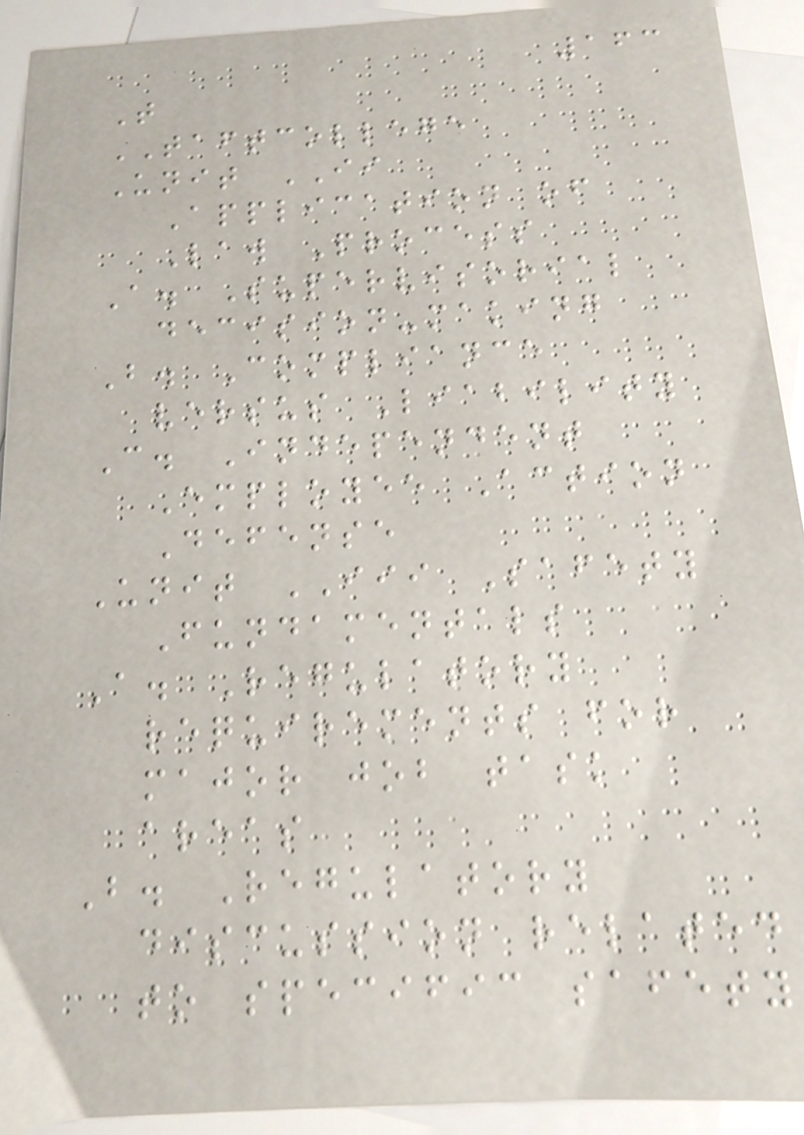163
T
TAFTCOLLEGE
Unit II
Application of
Law Process
A. Supervisorial
decision-making
B. Compliance
versus Liability
C. Independent
Employee Action
Defense
Unit III Safety
Fundamentals
A. Regulatory
requirements for
major job task
areas
B. Regulatory
discussion related
to specific safety
